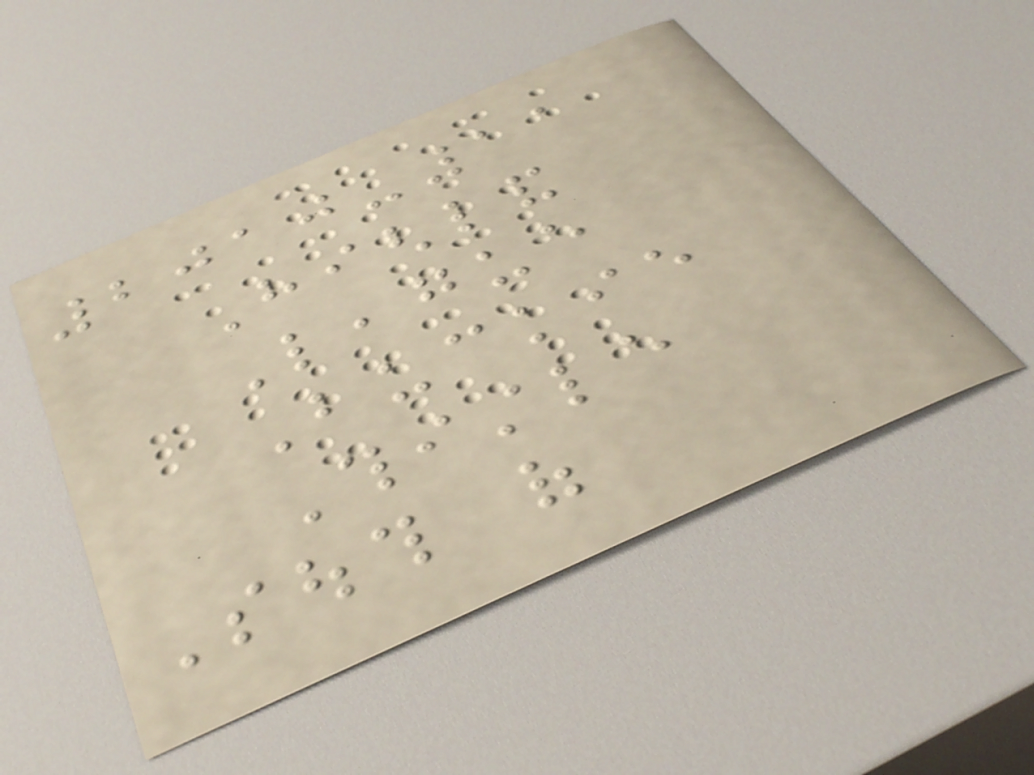2010-11
Highland
League
Buckie
Thistle
South of
